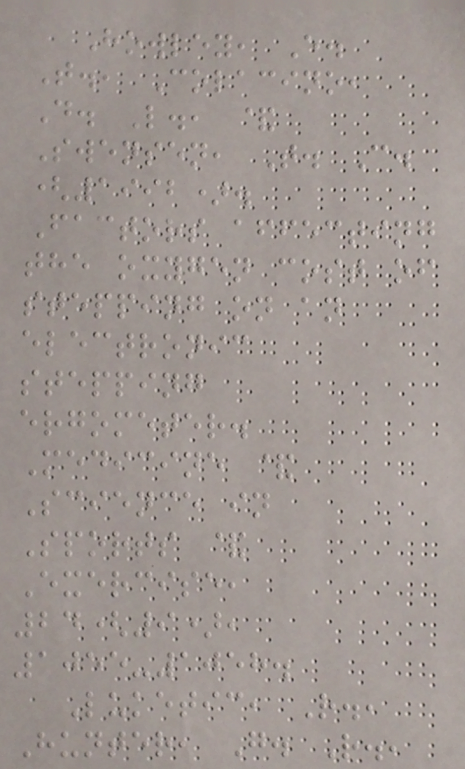Howley, E.
T., Colacino,
D. L., &
Swensen, T. C.
(1992).
Factors affecting
the oxygen cost of
stepping on an
electronic
stepping
ergometer.
Medicine &
Science in
Sports &
Exercise,
24(9),
1055-1058.
Luketic, R.,
Hunter, G. R.,
